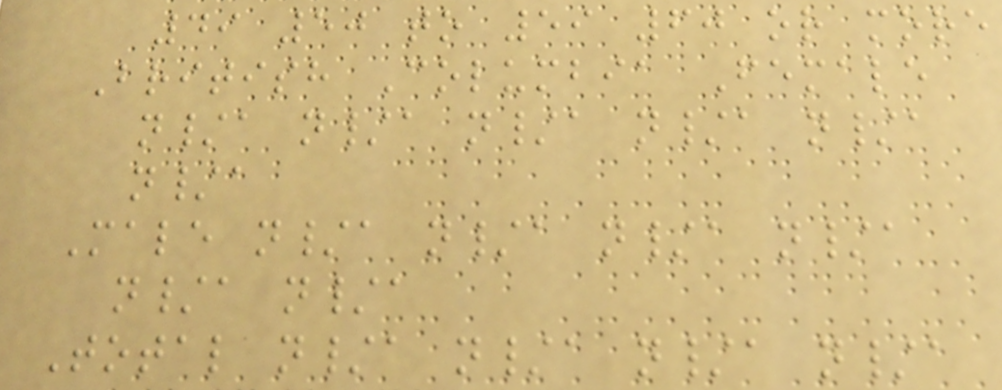49 50 to 59 60 or more
British Columbia Female
n/a n/a n/a n/a n/a
n/a
Male n/a n/a n/a n/a
n/a n/a
Total n/a n/a n/a n/a
